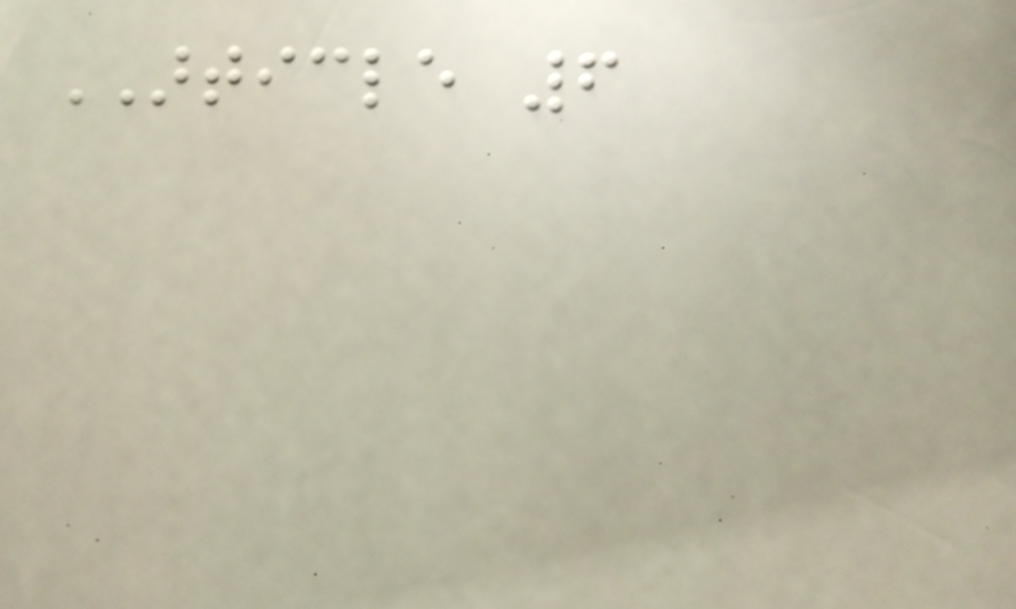ARTICLE 6
